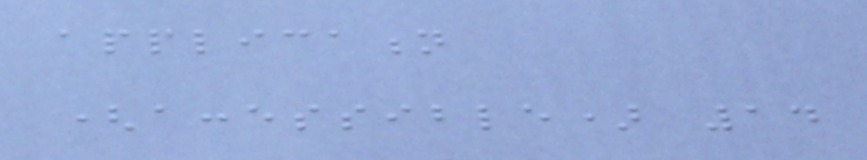application
(accessible) 14
